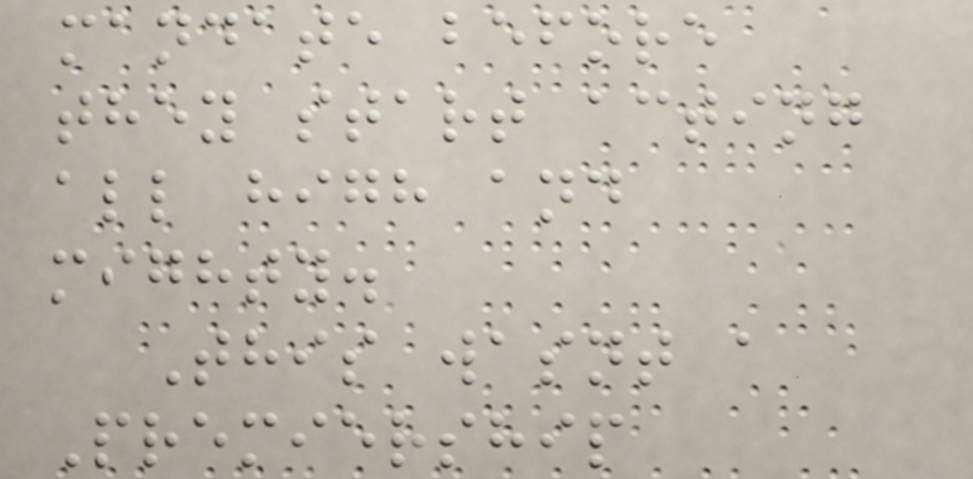mandate before
they start acting
all high and
mighty.
This wasnt a
Premiership
